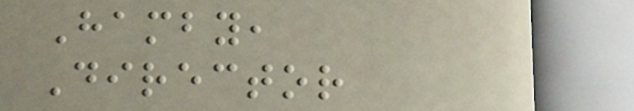Hamby,
Director
